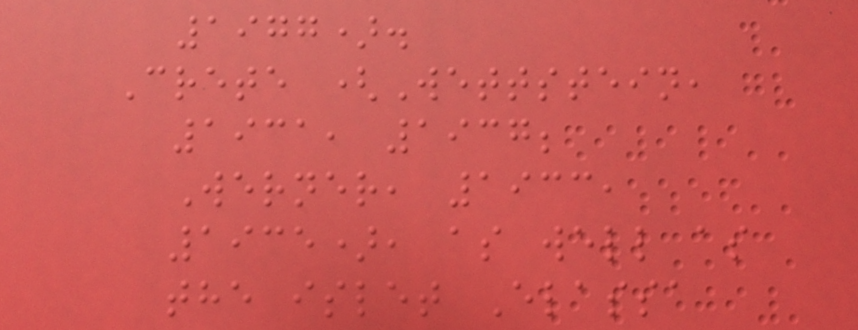1977).
Crete (Wettstein,
1931, 1937;
Werner, 1933,
1935), as well as
the islet Elassa
